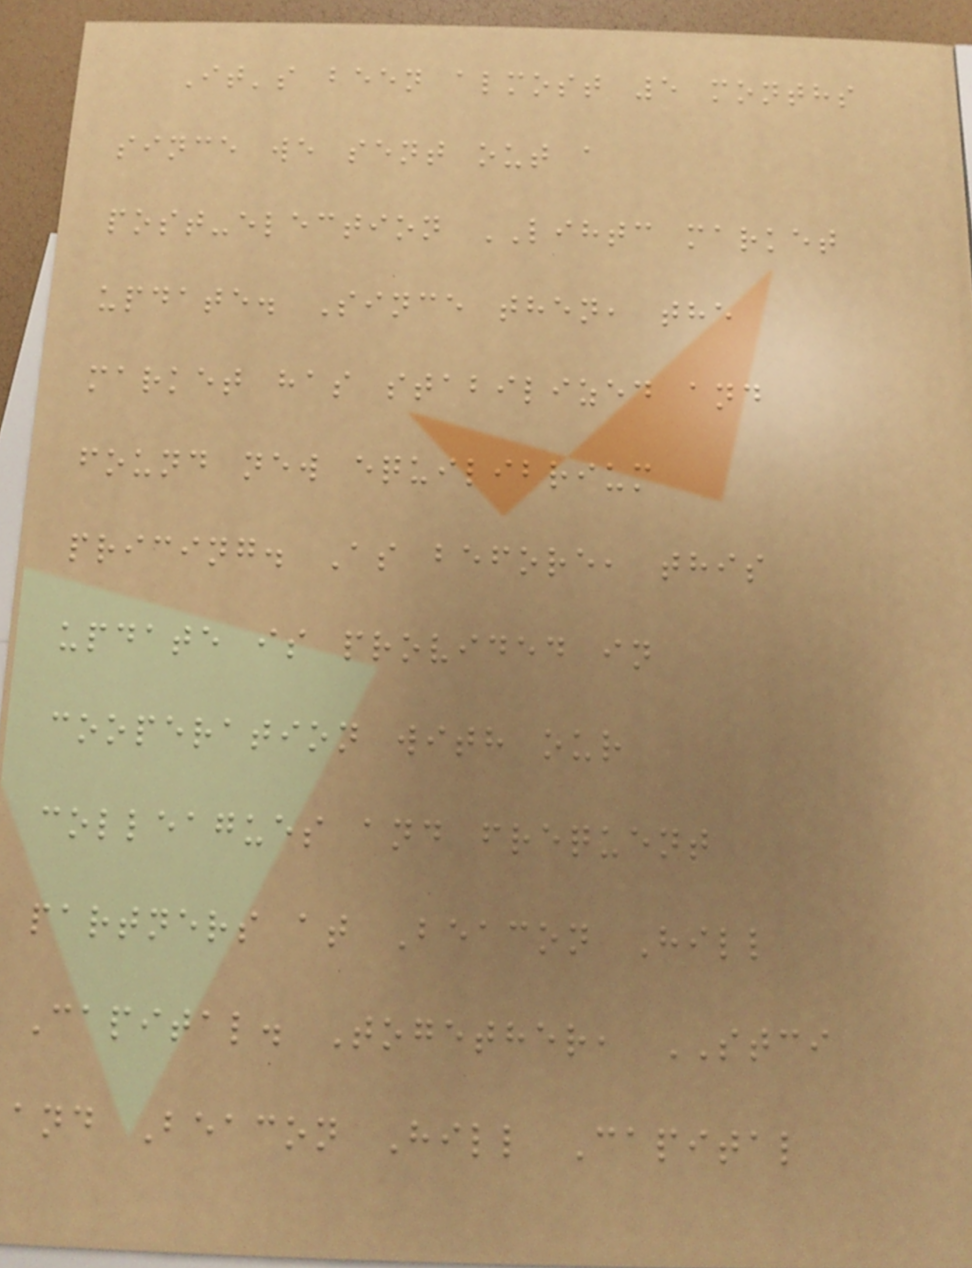It's been almost 5 months
since we sent out a
post-election LIHTC market
update. Since then, the
market has stabilized and
found new equilibrium
pricing. As before, this
update is provided in
cooperation with our
colleagues and frequent
partners at Beacon Hill
Capital. Together, STCI
and Beacon Hill Capital
